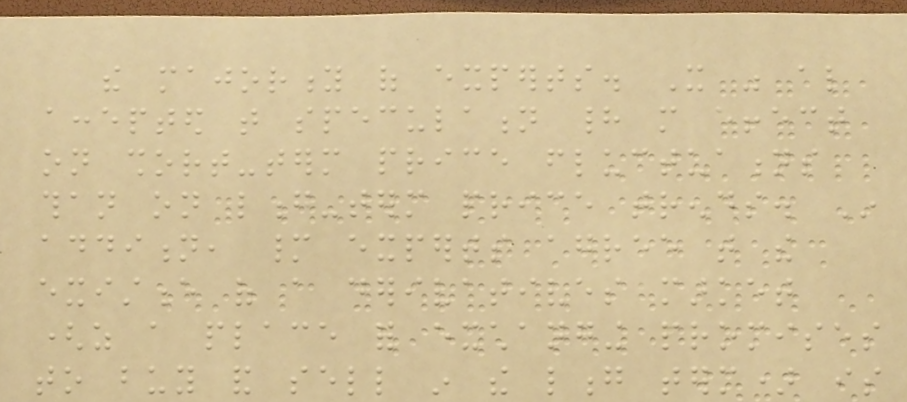the majority of experts. It was also
accepted that speculation had more effect
on short-term price fluctuations
than on long-term price trends. In
addition, many experts agree that the
existence of a derivatives market
(as a place for exchanging promises
to buy and sell in the long term) is
